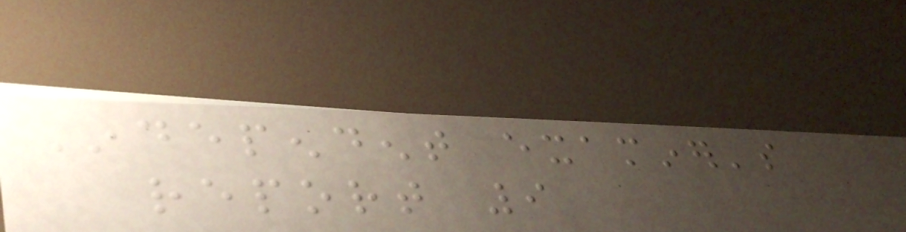Independent examiner's
report 9
